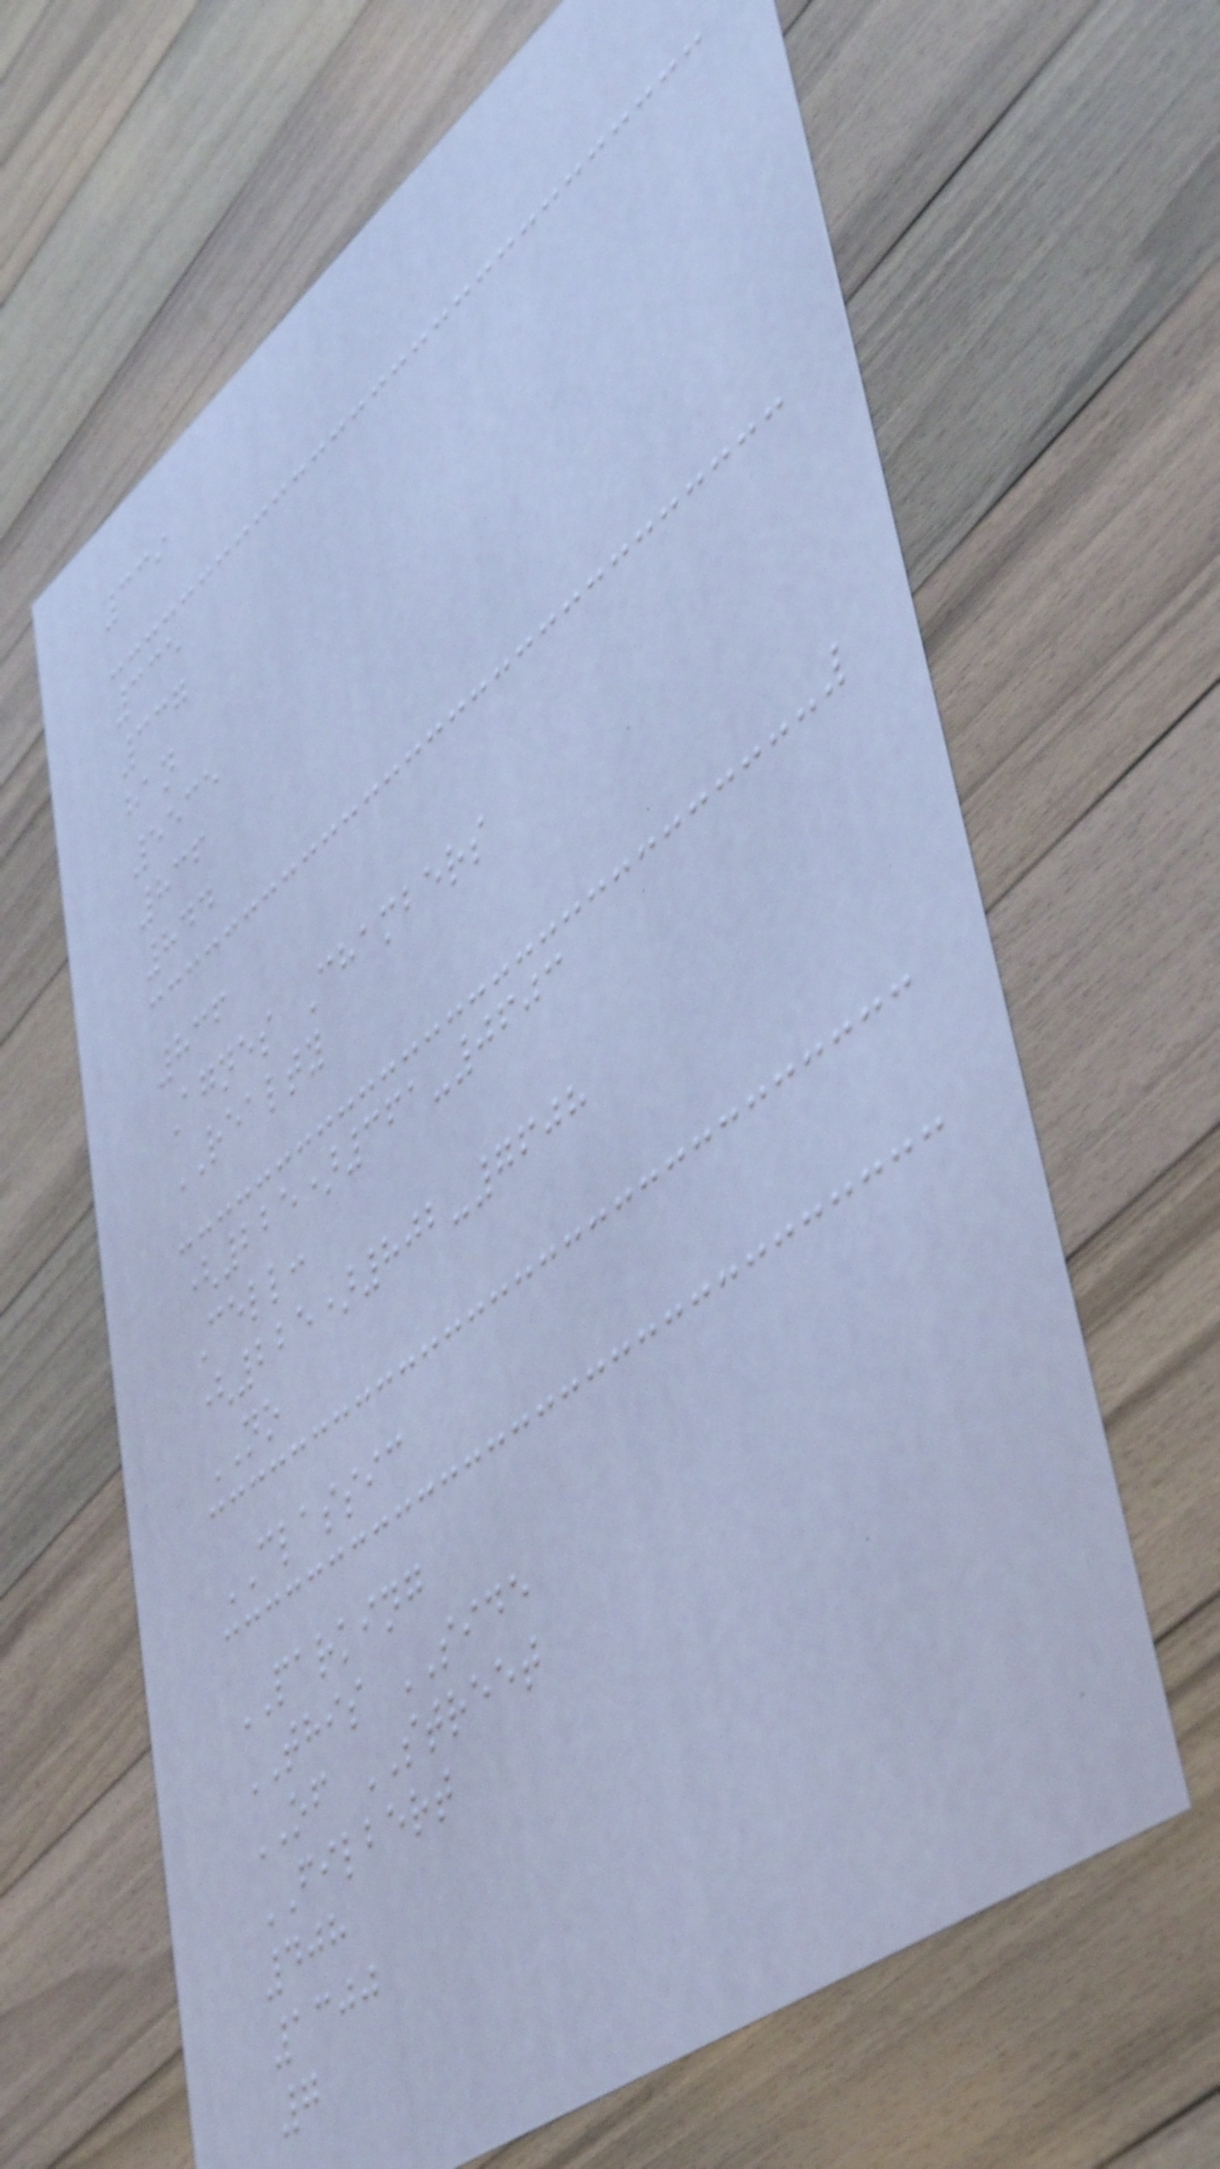339
335
337
han
5535
836
844
836
Agnes Chambers
REALTY
(225)361-0603
Cell:
(225)802-7608
NO
CLASSIC
PARKING
THIS SIDE
OF STREET
FILBERT
408
1300
7
